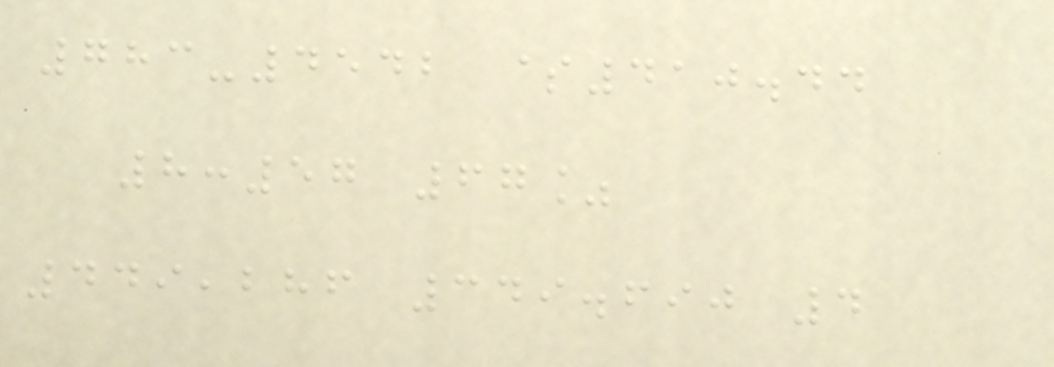783-4542 $410.44
8:57 67%
449,286 349.690 4
